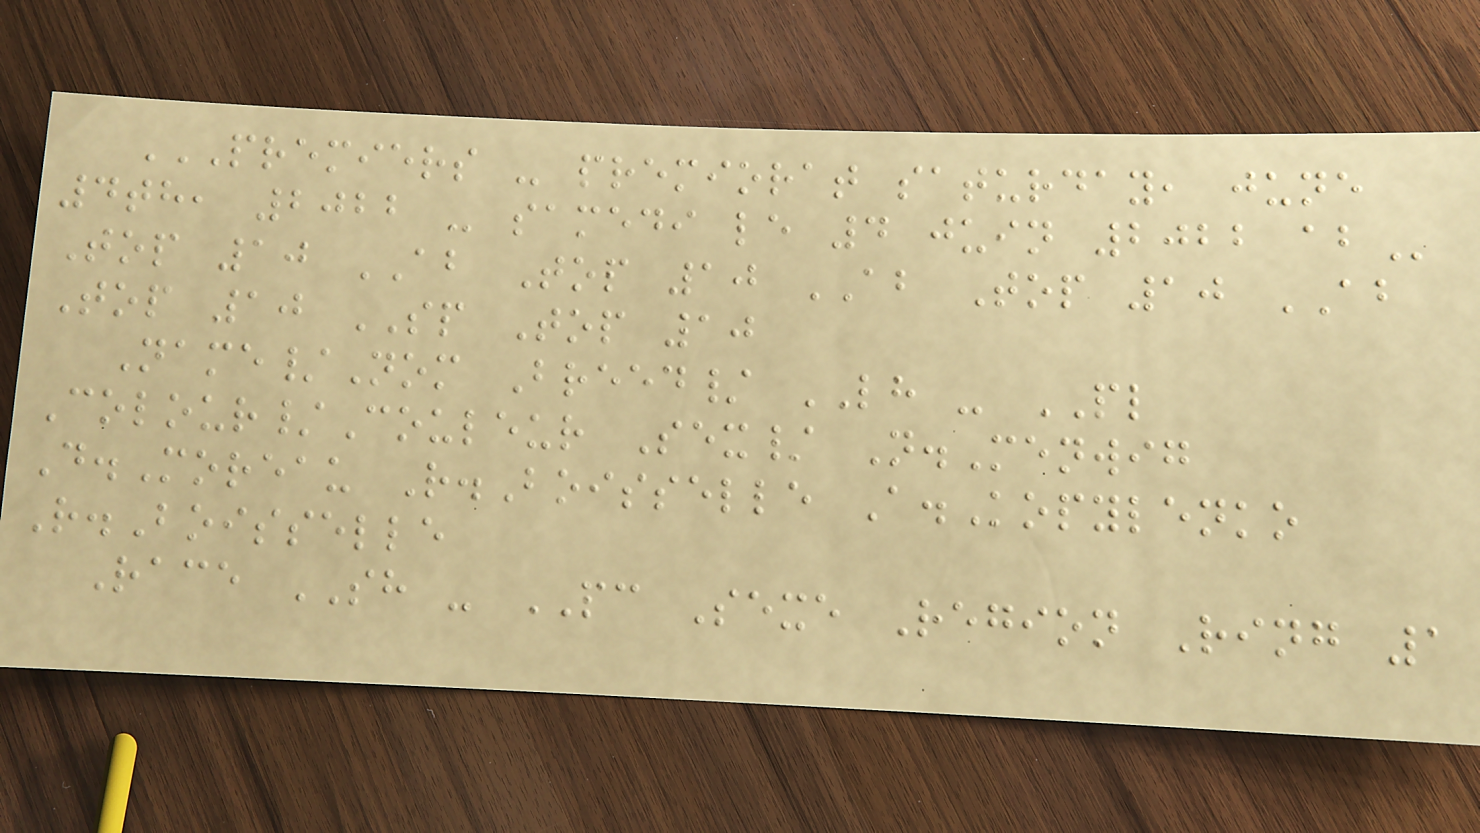PREMIERS - PREMIORAT SATURDAY, JUNE
4TH, 2022 - SAMEDI LE 4 JUIN 2022 AB
Top 10 AB Top 10 AB Top 10 AB
Top 10 SP Top 10
Name/Nom Breed/ LH - PL
Colour/Couleur Sex/ N.Menwig
D.Moreau R.Boisselle A.Kopylenko
R.Boisselle
Race SH - PC Sexe Region Ring 1
